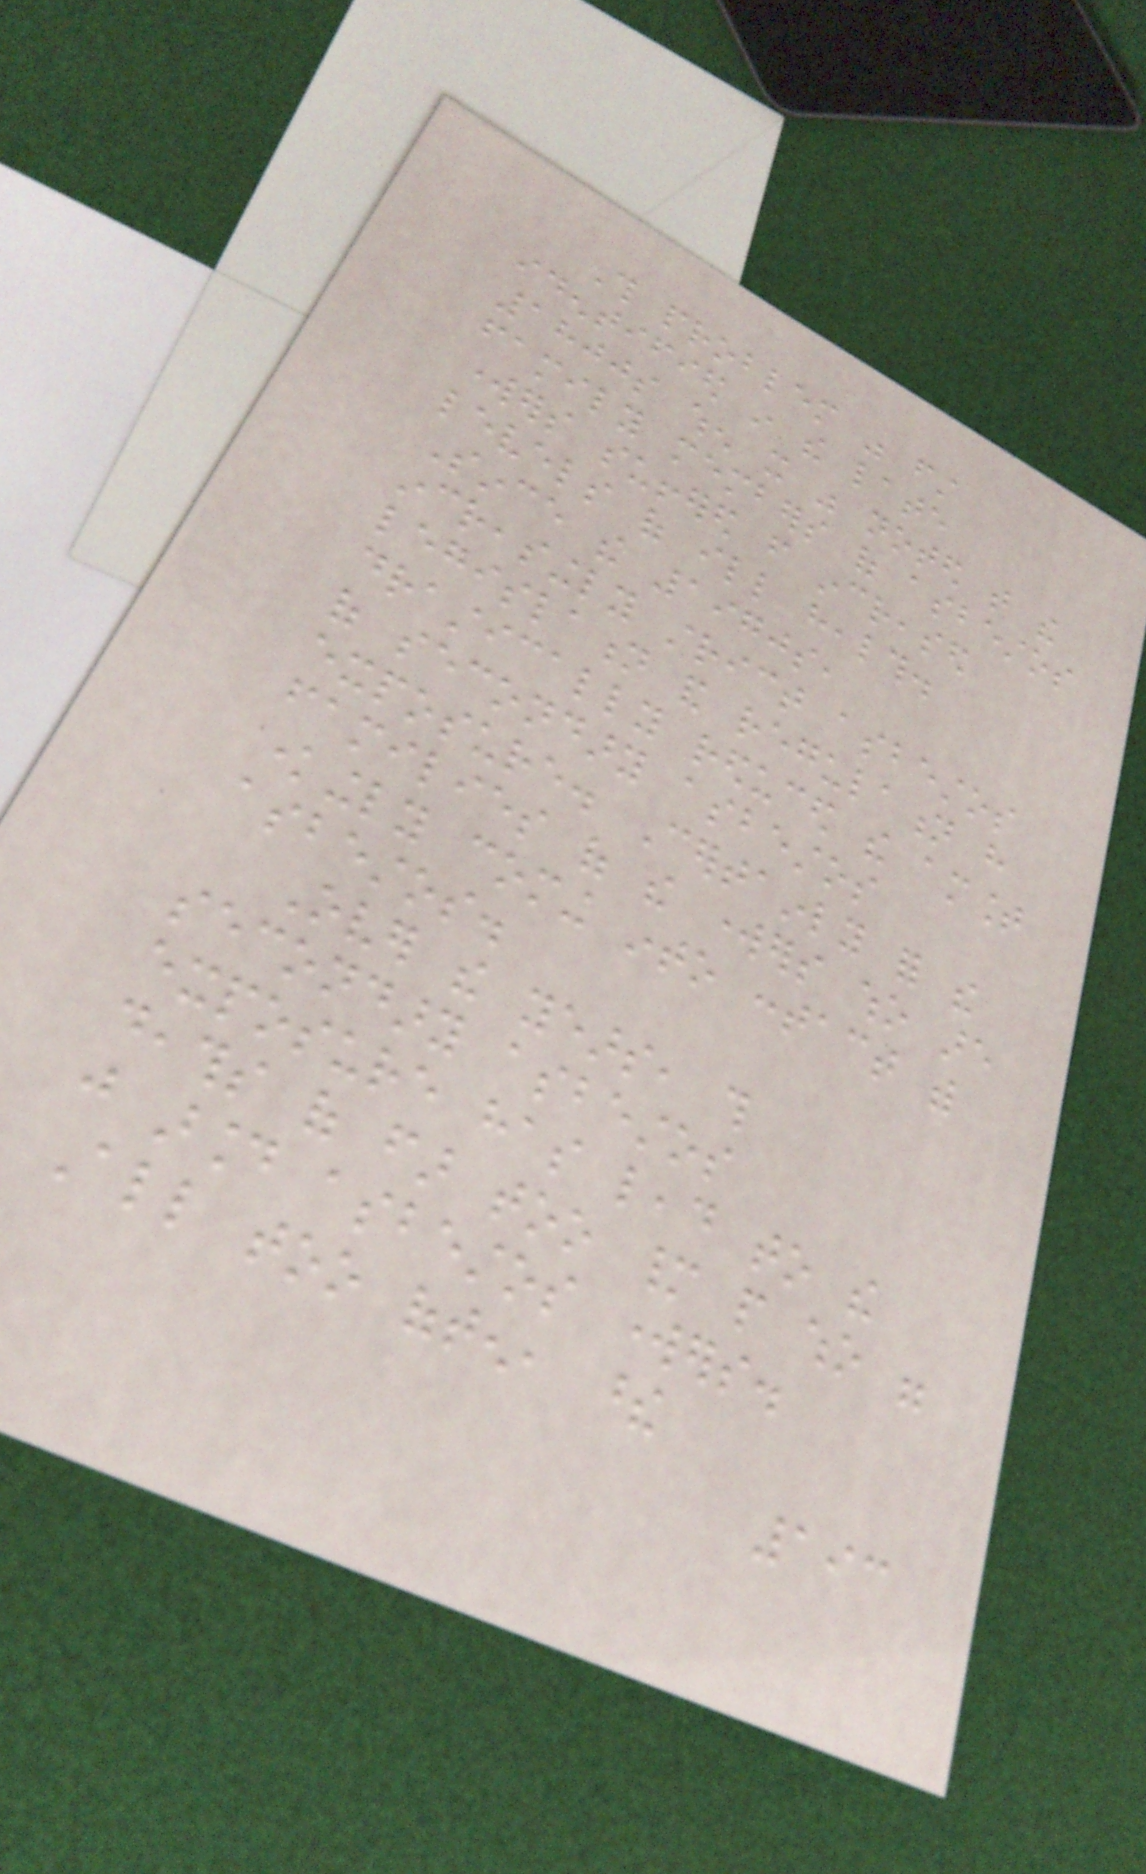This problem was first
identified in the late
1800s when it was noted that the
family members of asbestos
workers suffered from increased
levels of ill health.
Since the 1970s,
increasingly strict asbestos
legislation and regulation have
drastically reduced the amount
of secondary asbestos
exposure. Certainly for the
families of the workers who are
knowingly coming into contact with
asbestos.
Over the years, this
secondary asbestos
exposure has lead to the
deaths of far too many people who were
just around asbestos workers.
All too often, these
193
